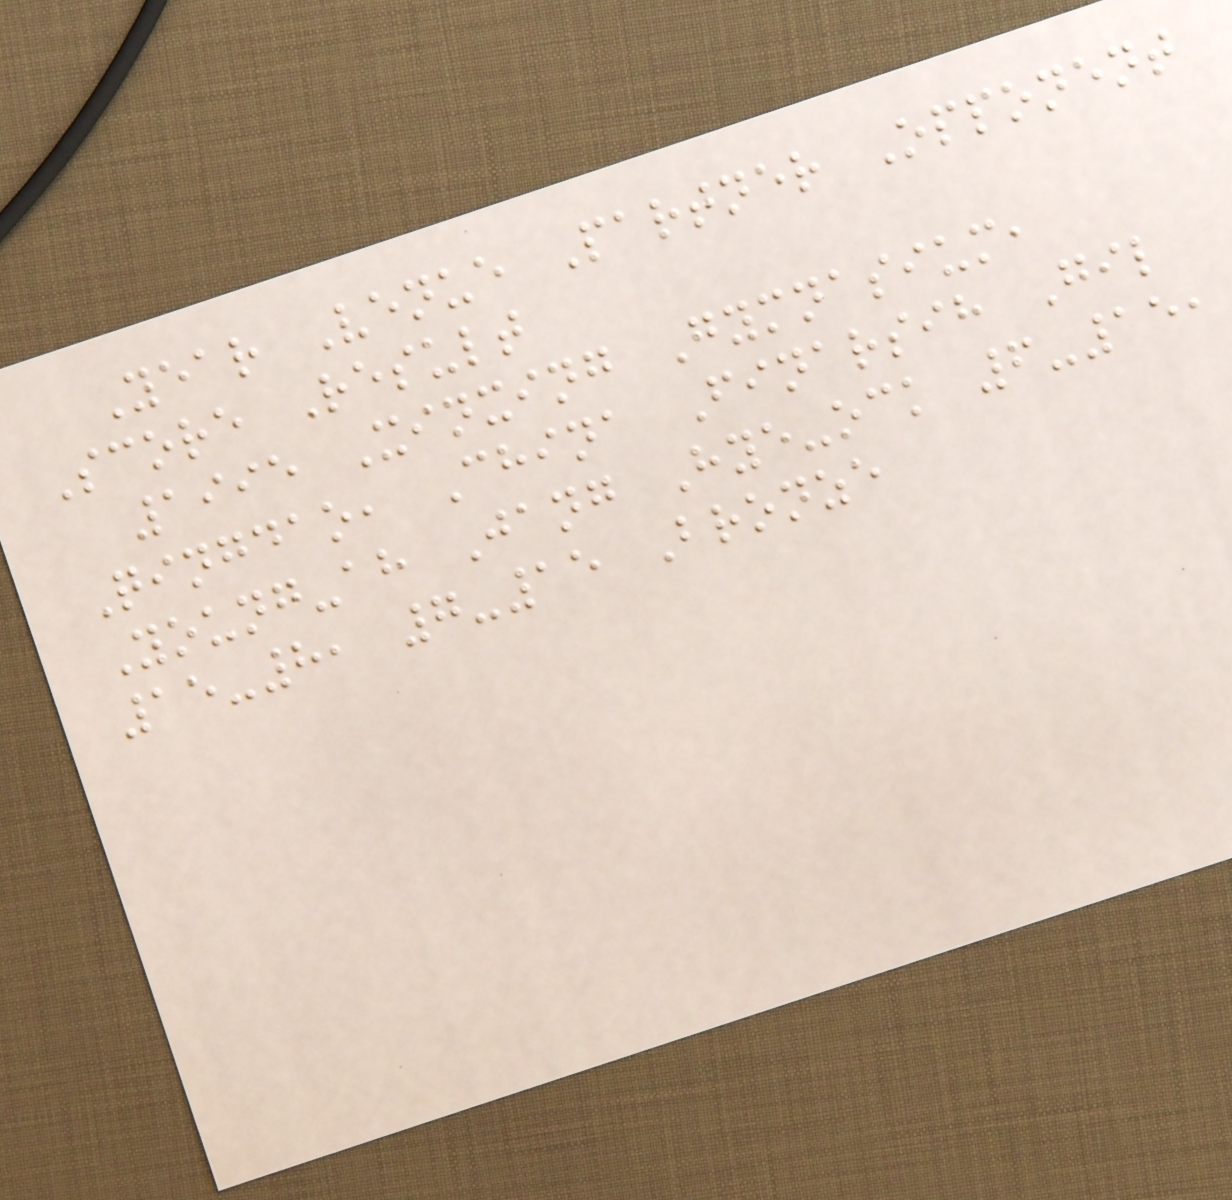Year Venue Partner Opponent
Score Result
1995 Xinxing Gymnasium,
Qingdao, China Finarsih Gil
Young-ah Jang Hye-ock 6-15,
15-8, 7-15 Bronze
